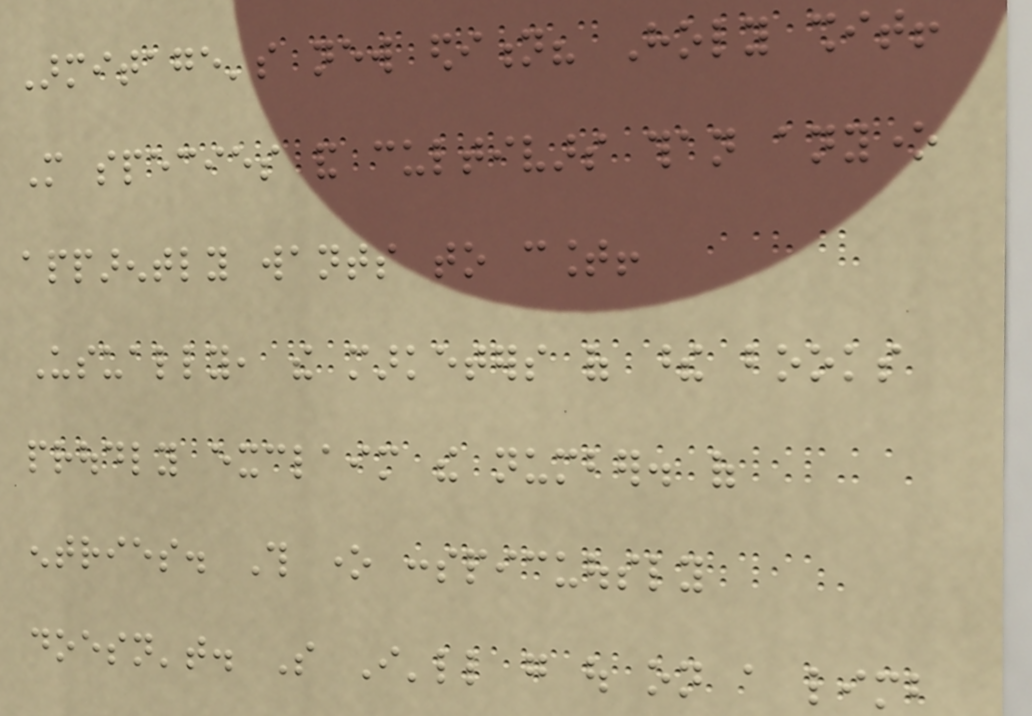Armitage's new edition? Holy shit!
More species and cultivars than anyone
apparently wants to count!
Usually, the marketers of these books
proudly exclaim the number. of
entries. This one conspicuously
doesn't. So I'll go out on a limb
